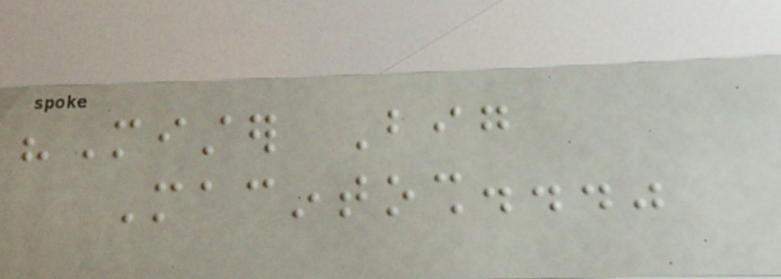"Mister Big
Macintosh..."
